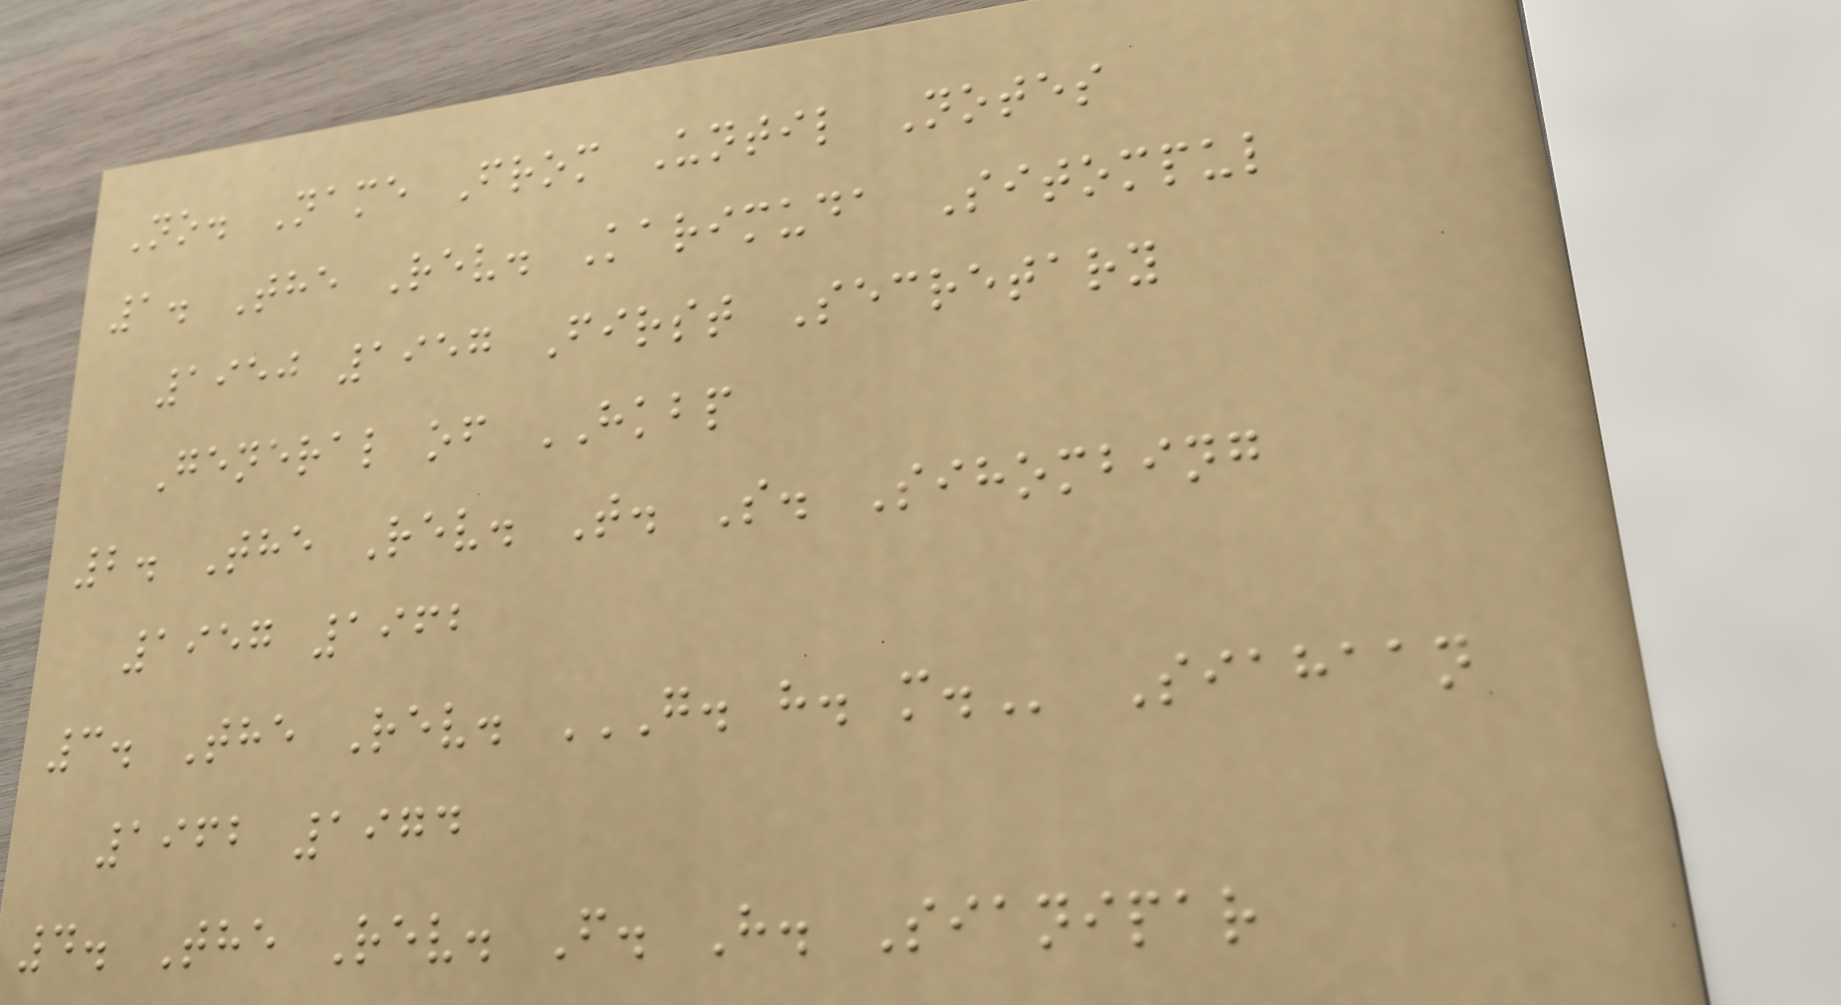No. Name From Until Notes
1. The Rev. Karimuda Sitompul
1950 1957 First Secretary
General of HKBP
2. The Rev. T. S. Sihombing
1957 1962
3. The Rev. G. H. M. Siahaan
1962 1974
4. The Rev. F. H. Sianipar
